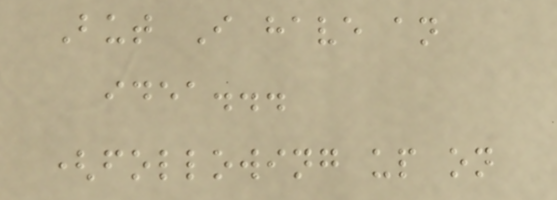But I have an
idea...
(following up on
